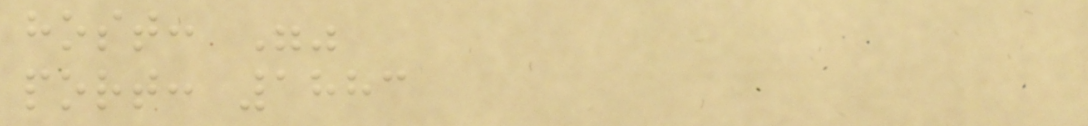host: ""
port: 1883
